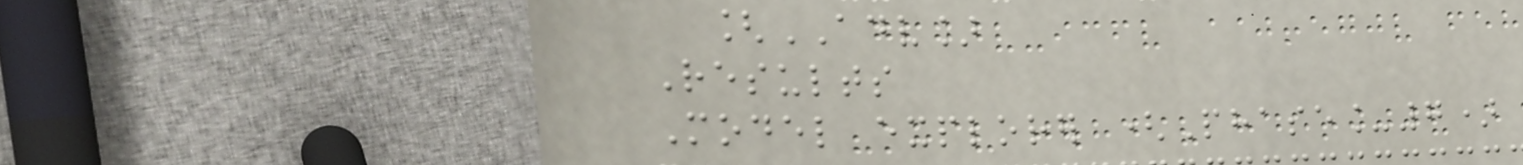[ADV]
Results
Model explorer (Phase_7)
